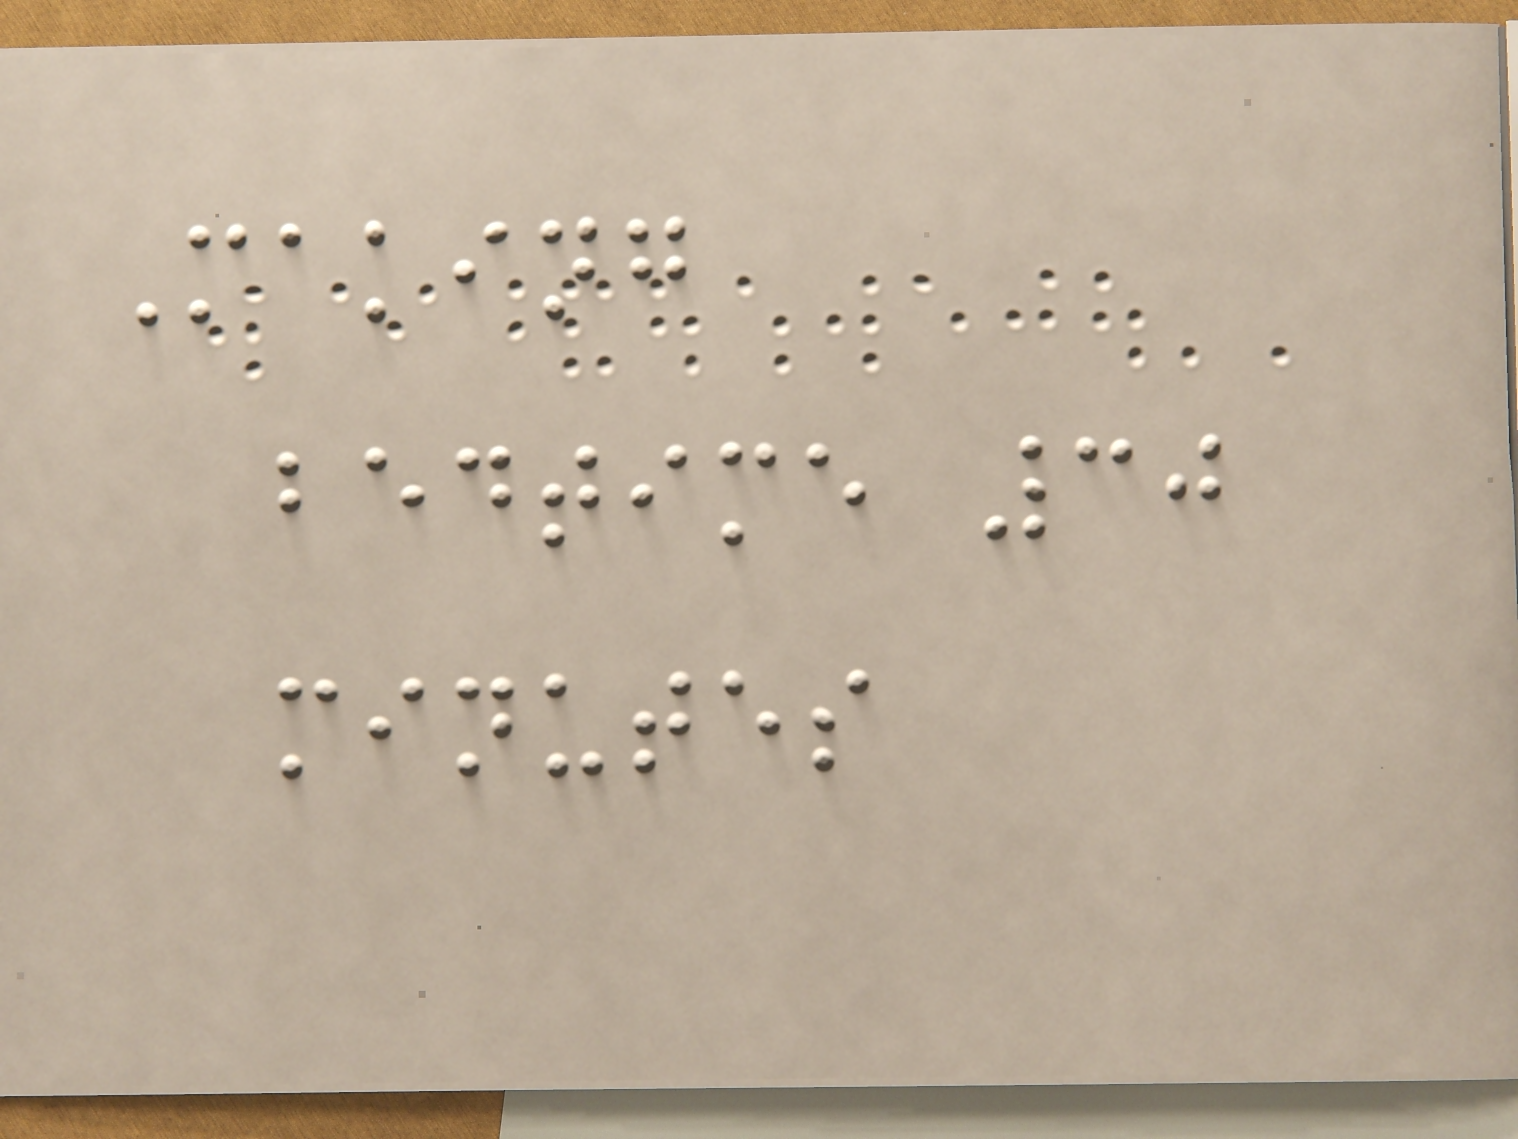Making
bedtime 30
minutes
